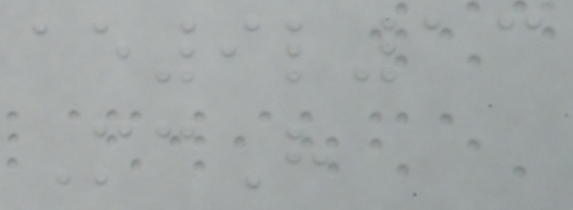ae9l13
McH
